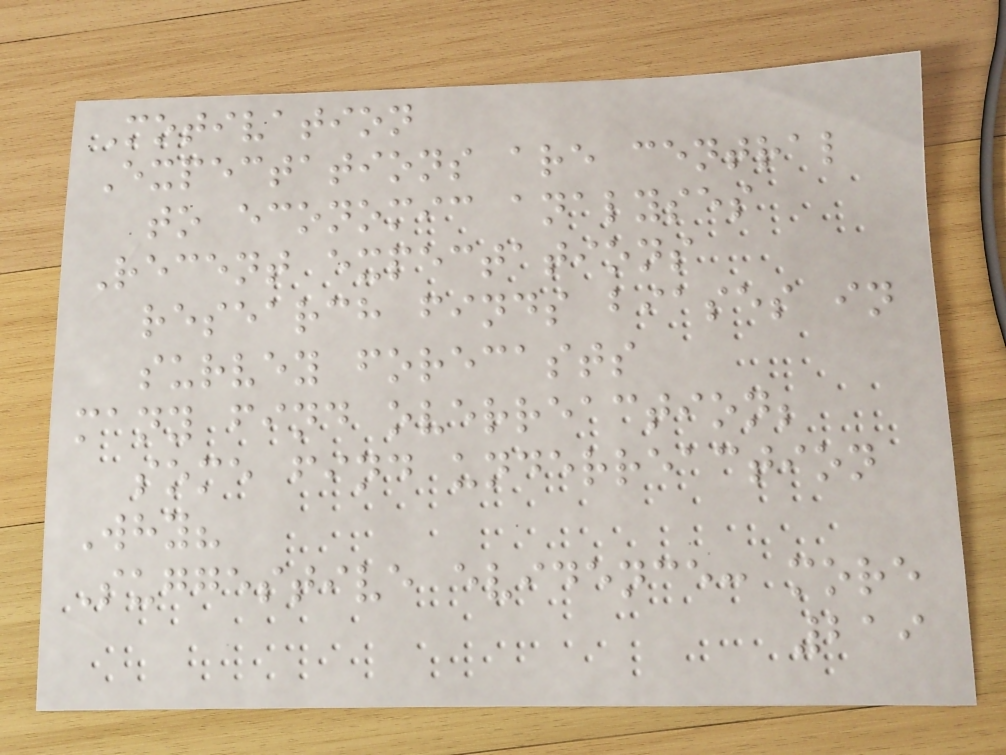Motivation
Expectations are central
to economic analyses
Recent expectations
research finds biases in
survey forecasts
many find overreaction;
some find underreaction
Why?
Suggestive evidence: more
219
